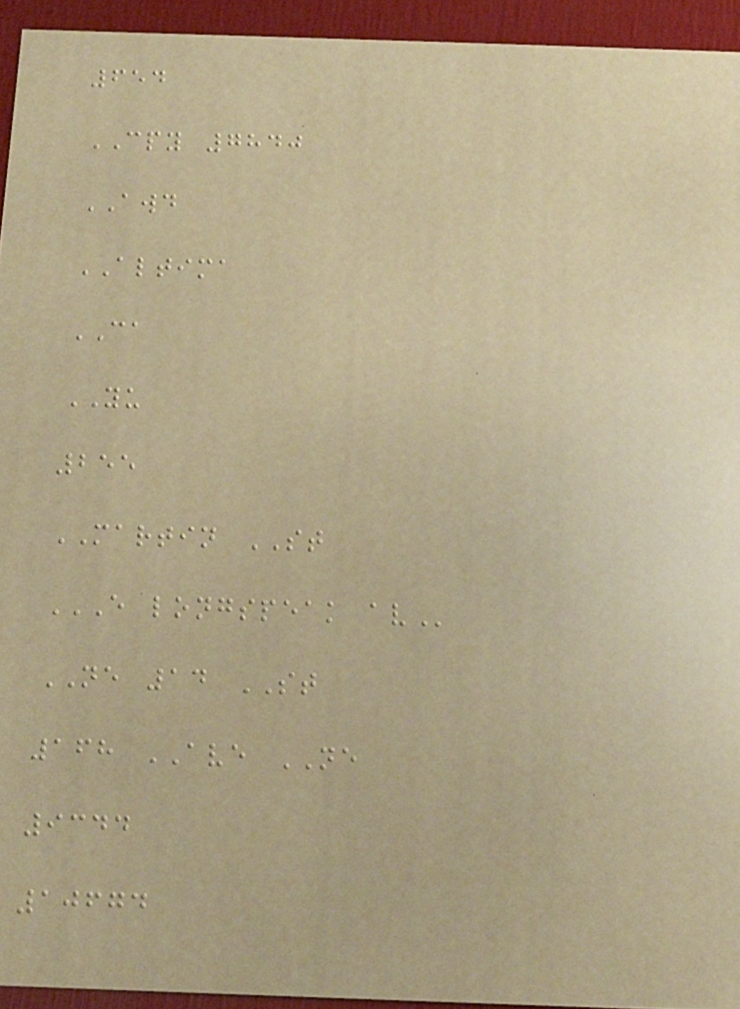654
CPY 7840
AWD
ALTIMA
CA
YU
255
MARTIN ST
E LONGSPEAK AV
NE 14 ST
168 AVE NE
9344
10674
